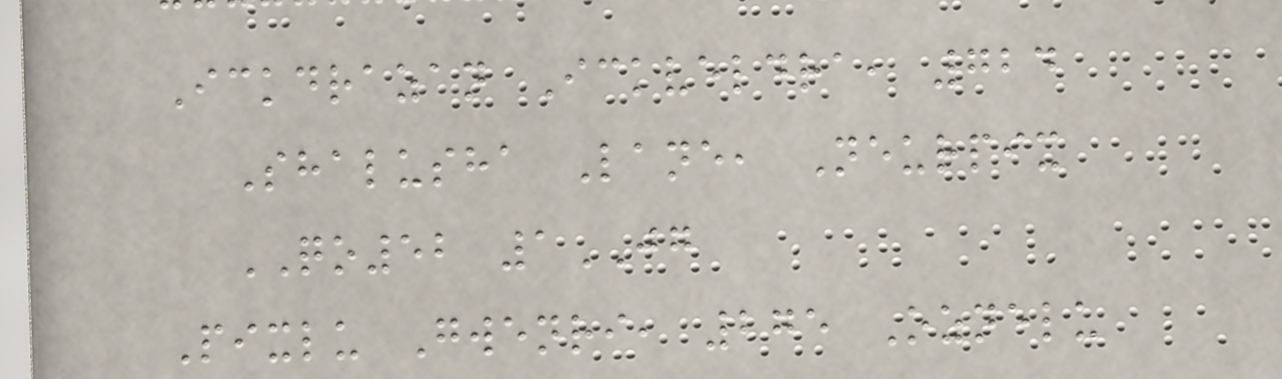Ickdrazan Ickveldra, 724
Shalusha Lane, Neurpix
QO52 1JG
Pixlu Gwenri, 275 Oznelu
